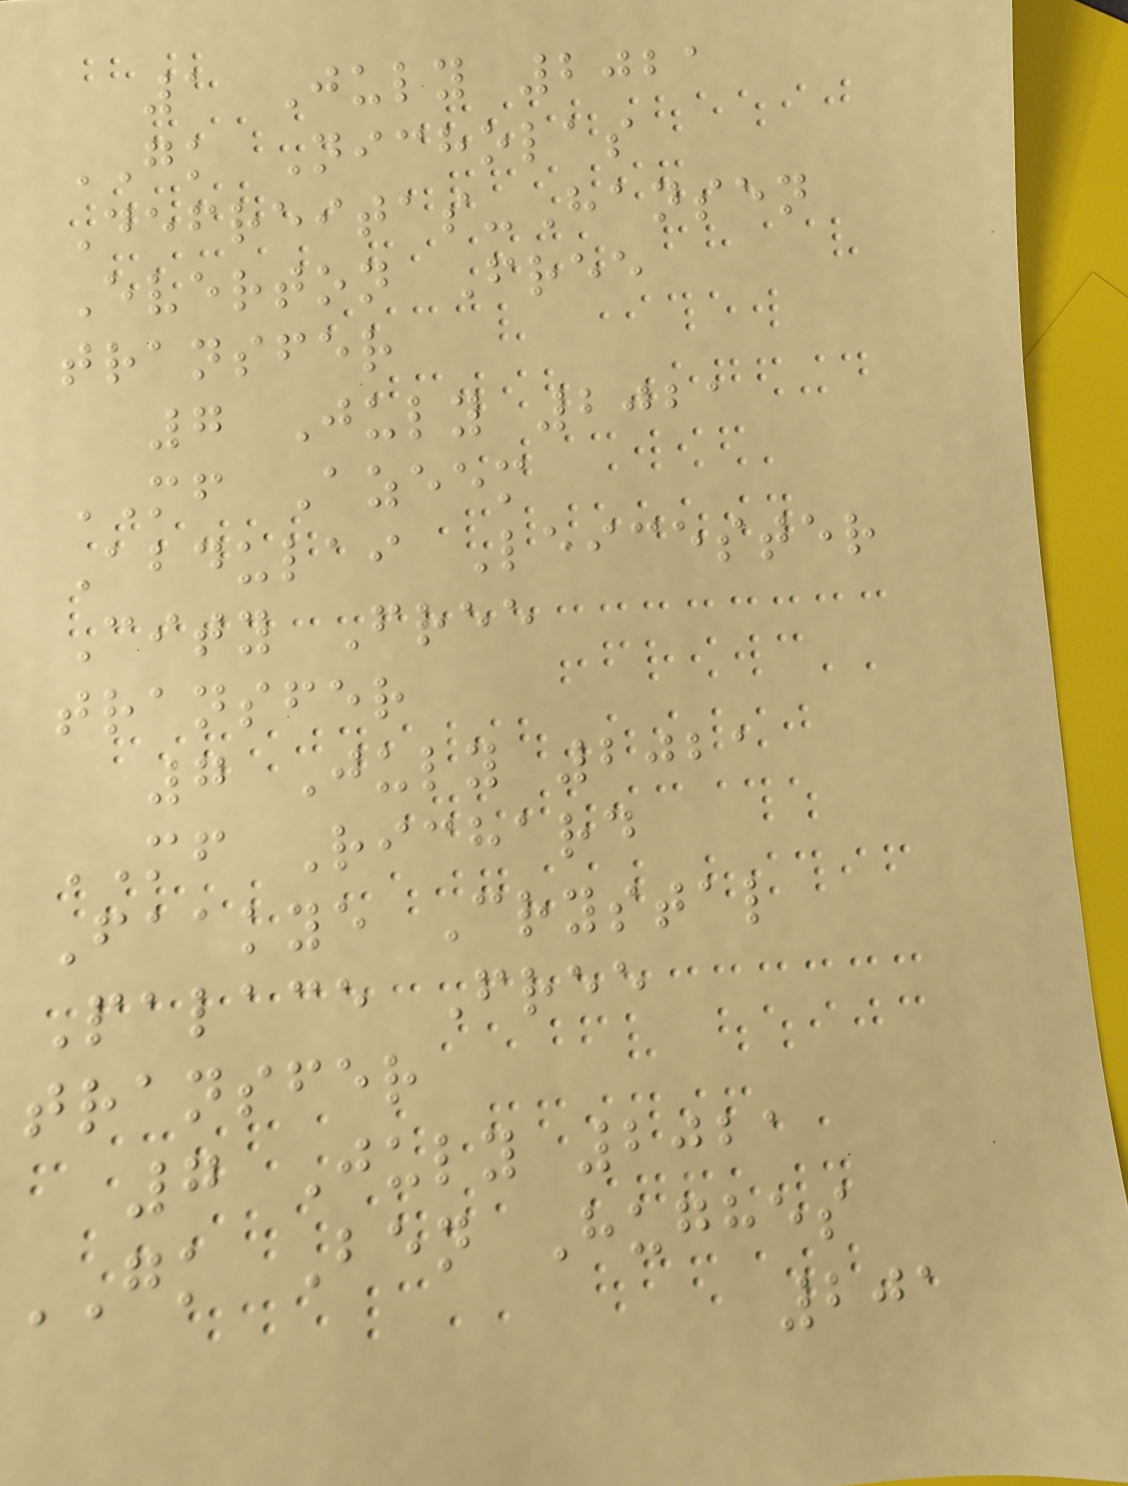1 July 2021
GK Nicholas
Defreitas-Hansen
Everton Free
transfer
7 July 2021
MF Azeem
Abdulai Leicester
City Free
transfer
7 July 2021
MF Richard
Faakye Crystal
Palace Free
transfer
7 July 2021
GK Ben Hughes
201
